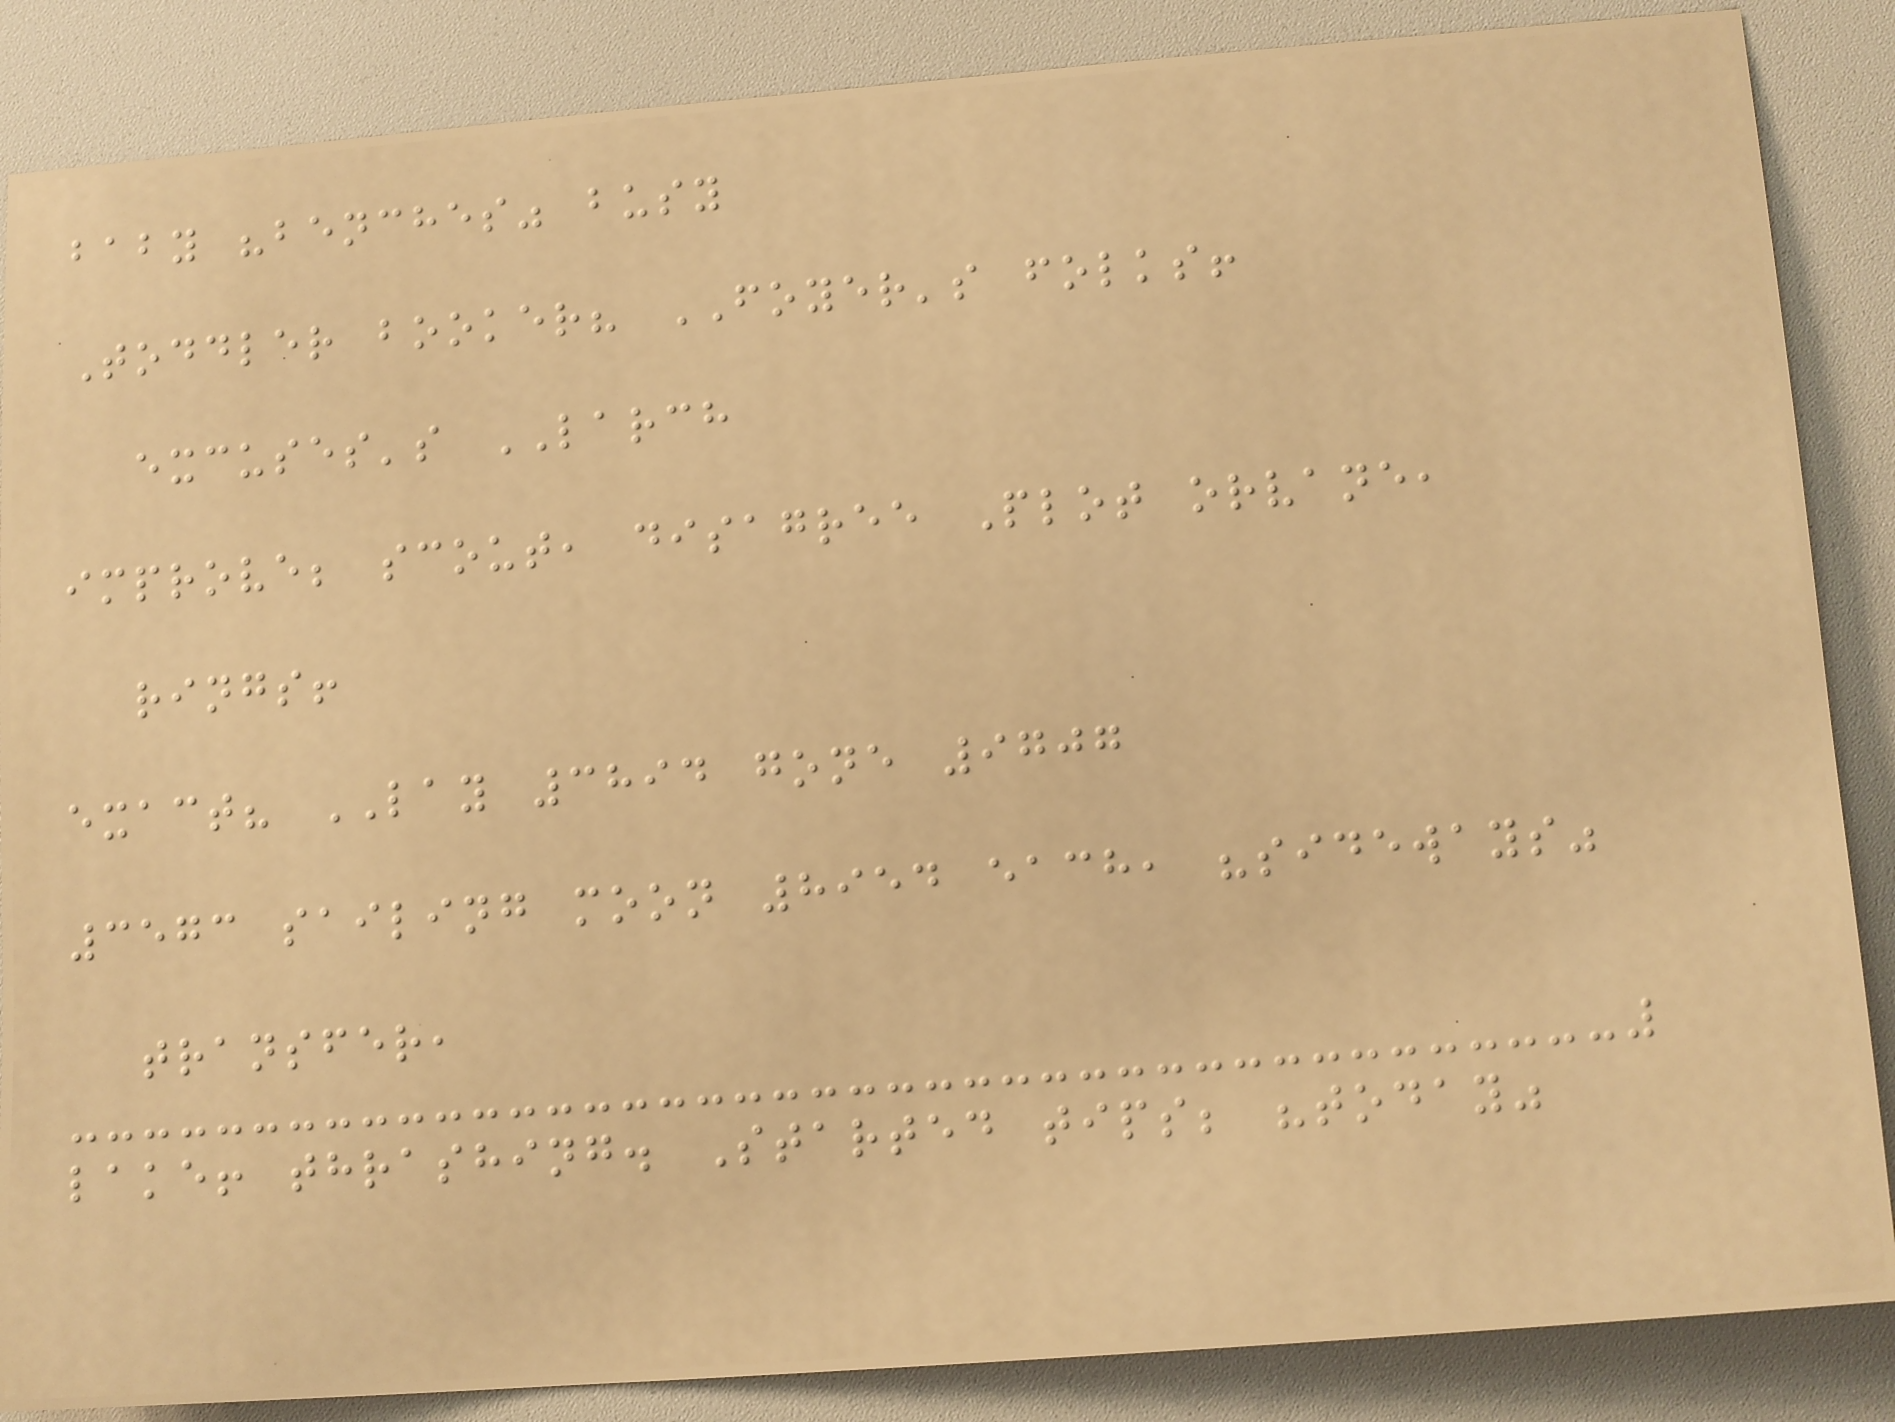baby "benches" busy
Toddler booker? FOYER's folks!
excuses's LARCH
improve; scout, disagree Plot orvane,
rings!
exact? LAY 3894 gone 9707
3573 sailing moon 8954 each, "sideways"
transfer,
lake! thrashing. Started tips; "today"
